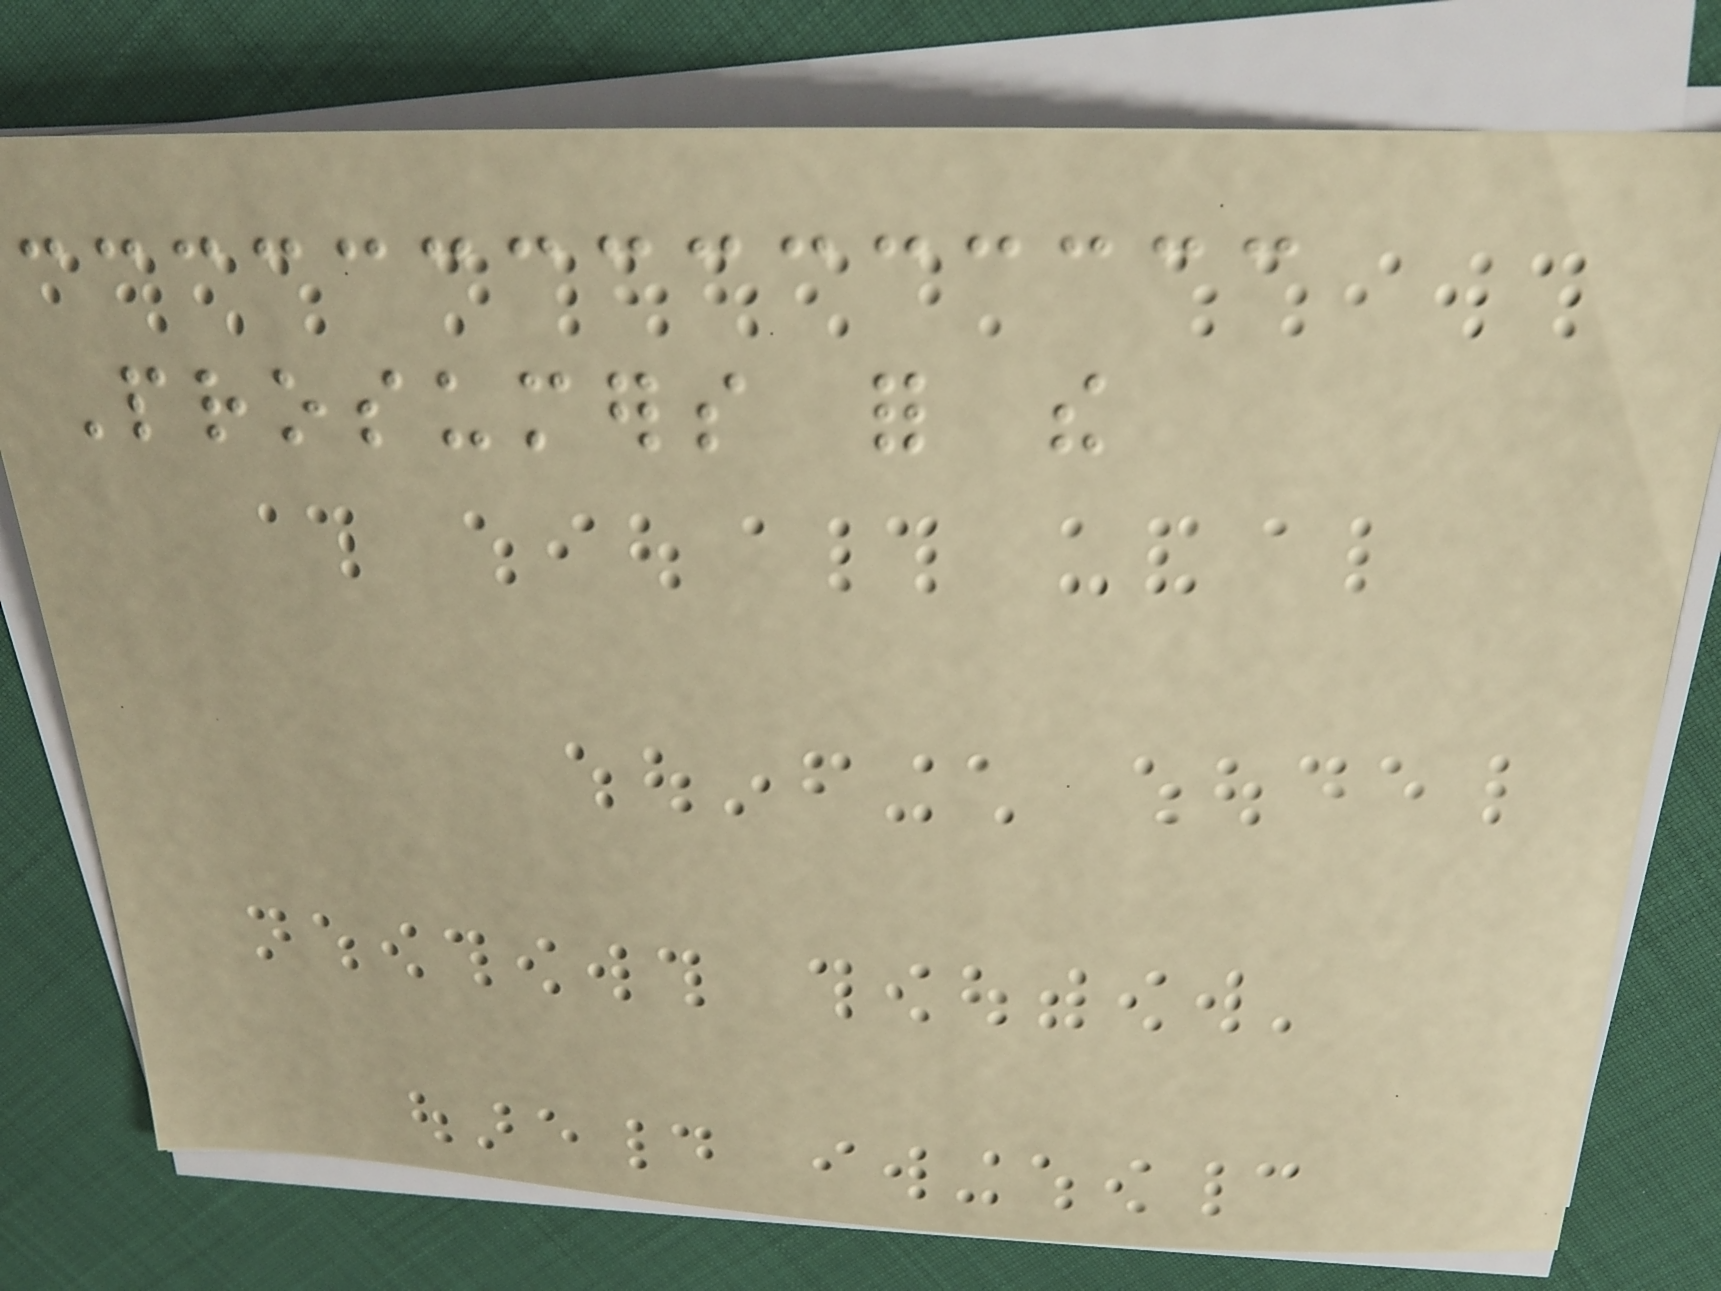Prosumers for the
